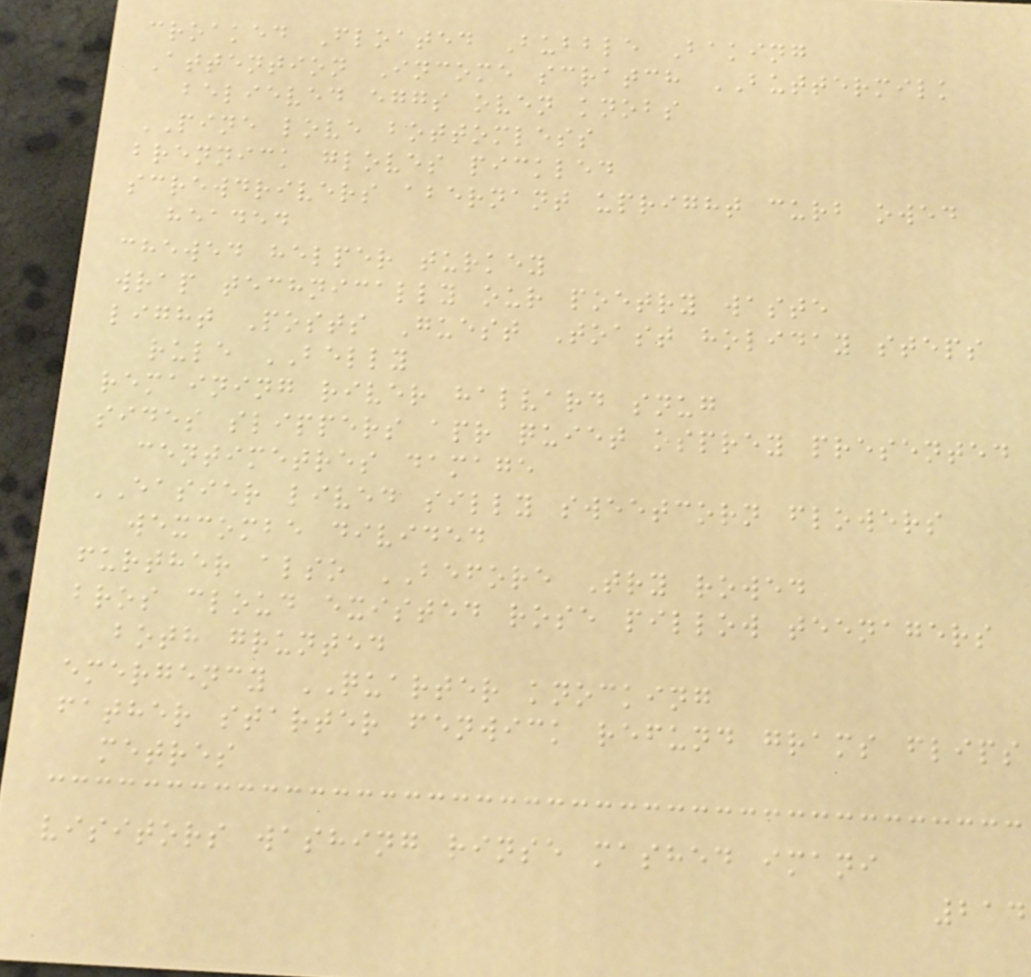croaked Floated Bubble Baking
Attention Income scratch BUTTERMILK
believed eggs oven knobs
PINE love bottomless
brennick gloves pickled
screwdrivers abernant upright curb owed
headed
chewed helper turkey
wrap technically our poetry waste
light Posts Guest Toast holiday steps
rule BELLY
remaining river halvard snug
sides slippers apr quiet osprey presented
centimetres damage
EASIER lived silly sweetcorn flowers
wexcombe divided
further also BEFORE Try rowed
bros cloud existed rose pillow teenagers
both grunted
emergency QUARTER knocking
father starter fenwick refund grams flips
metres
visitors washing rinse mashed imani
214
